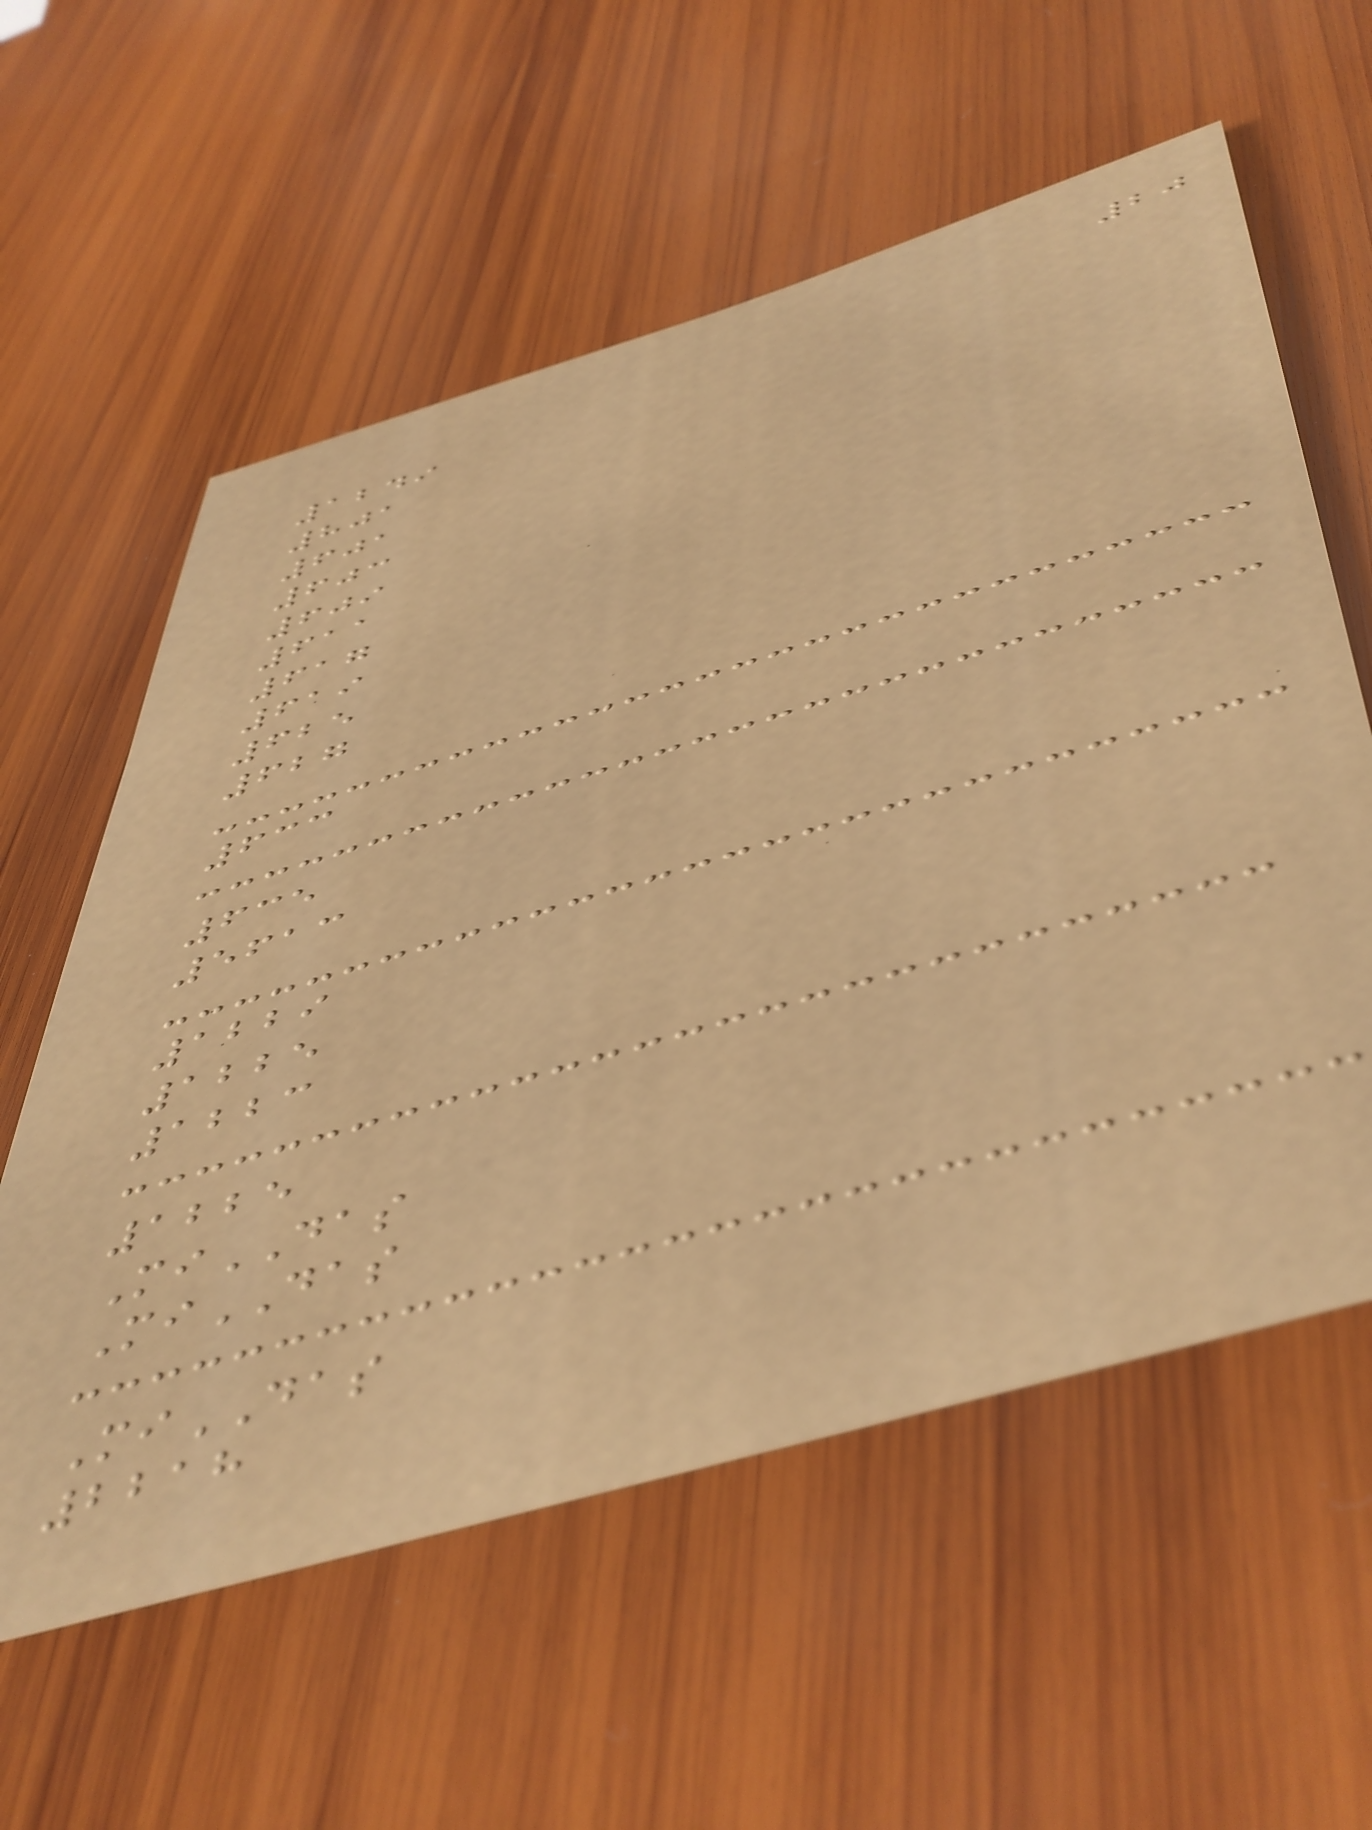20
1249
801
601
603
609
611
617
619
625
627
633
635
5613
1229
1225
1223
1225
MiDAS
MiDAS
MiDAS
2218
